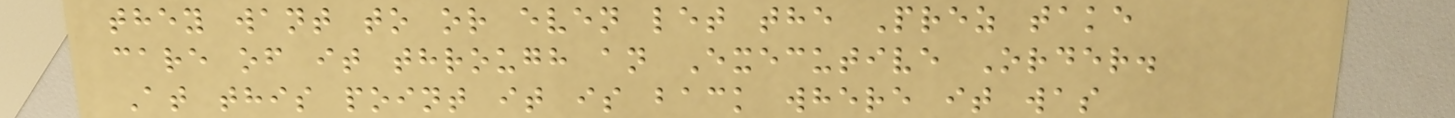they want to or even let the Prez take
care of it through an Executive Order.
At this point it is back where it was
